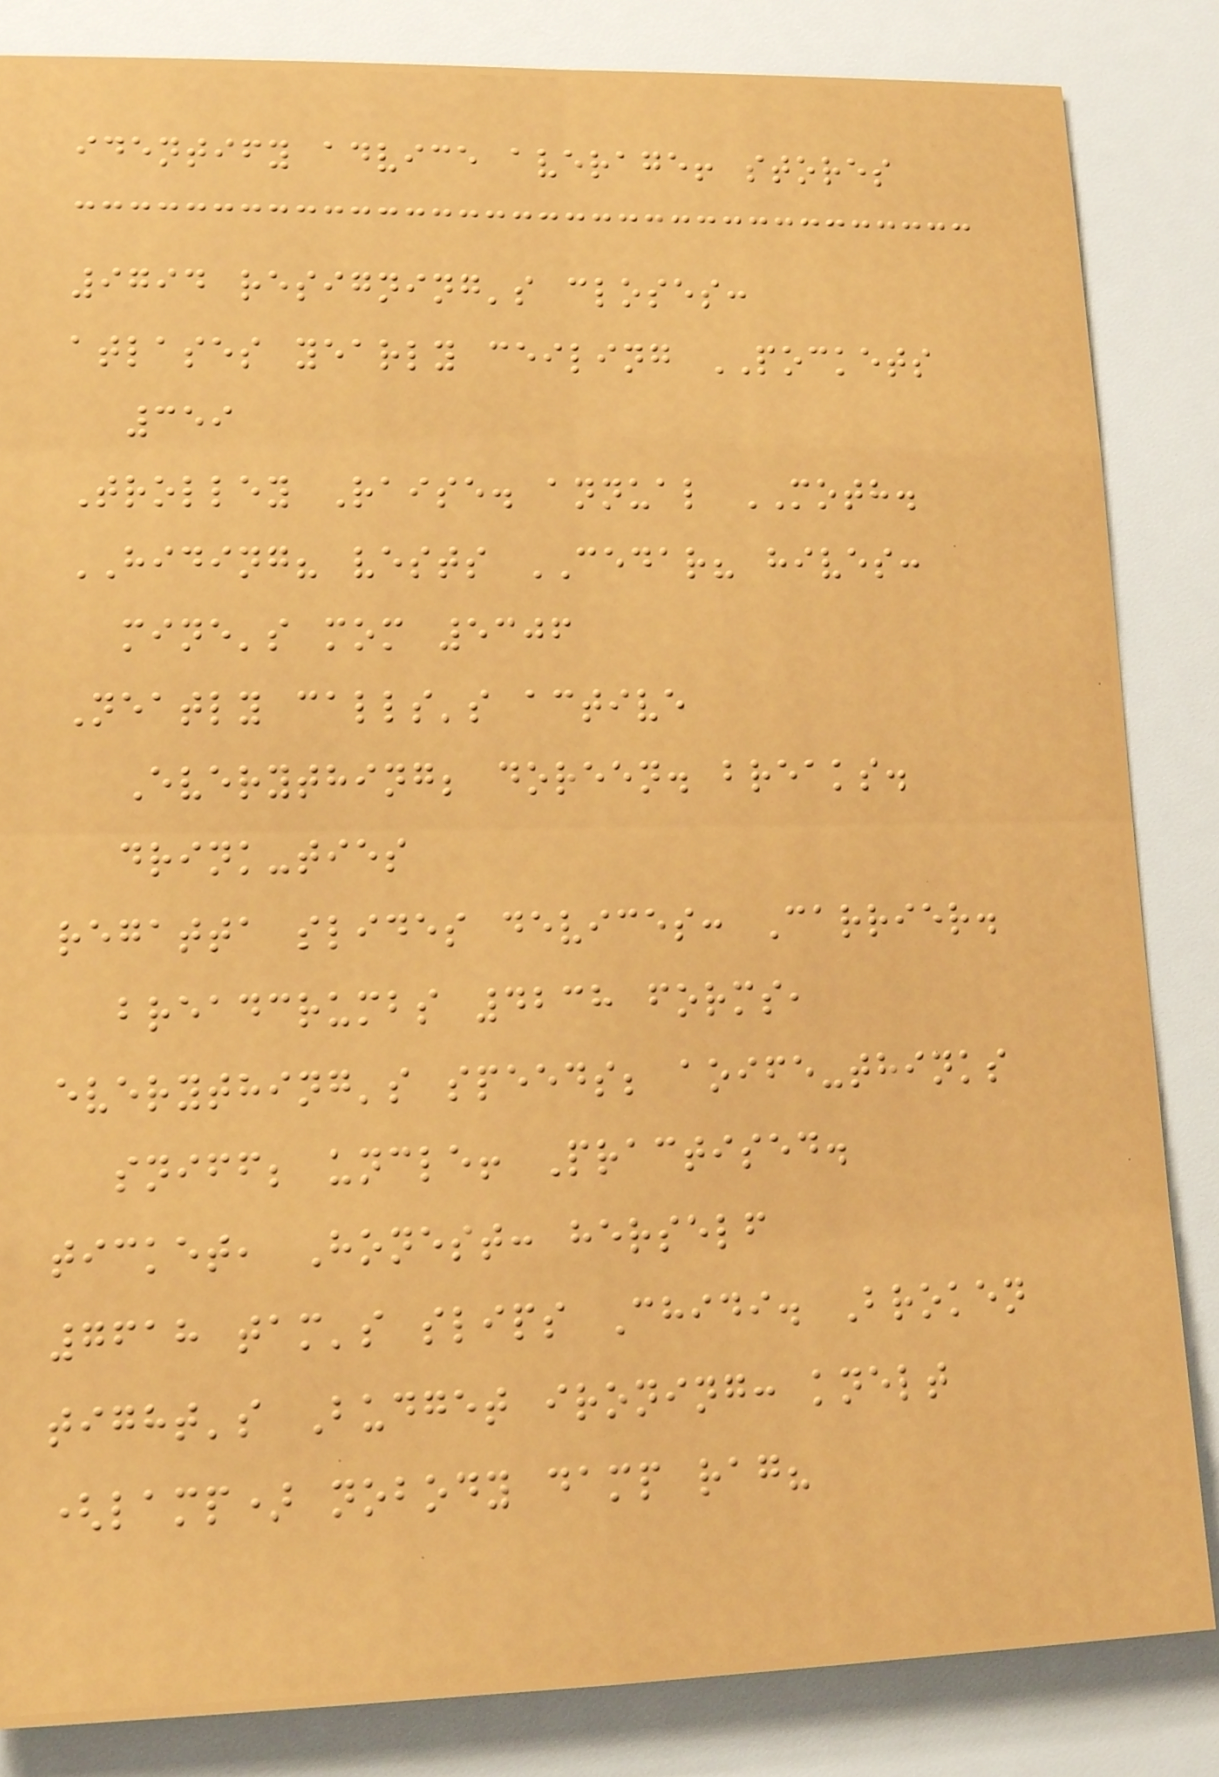identify advice average! stores
9794 resigning's closes:
atlases yearly ceiling POCKETS
359
Trolley Raise. annual MOTH.
HIDING? vests CEDAR? hives:
mine's mom 5306
Neatly calls's active
Everything; doreen. breaks.
drink-ties
regatta slides devices: Carrier.
breadcrumbs 4238 forms,
everything's speeds; aoife-thinks
sniff; uncle! Practised.
ticket, Honest: herself
7618 tam's slips Chidi. Broken
tight's Budget ironing: knelt
(lamp) nobody damp rag?
